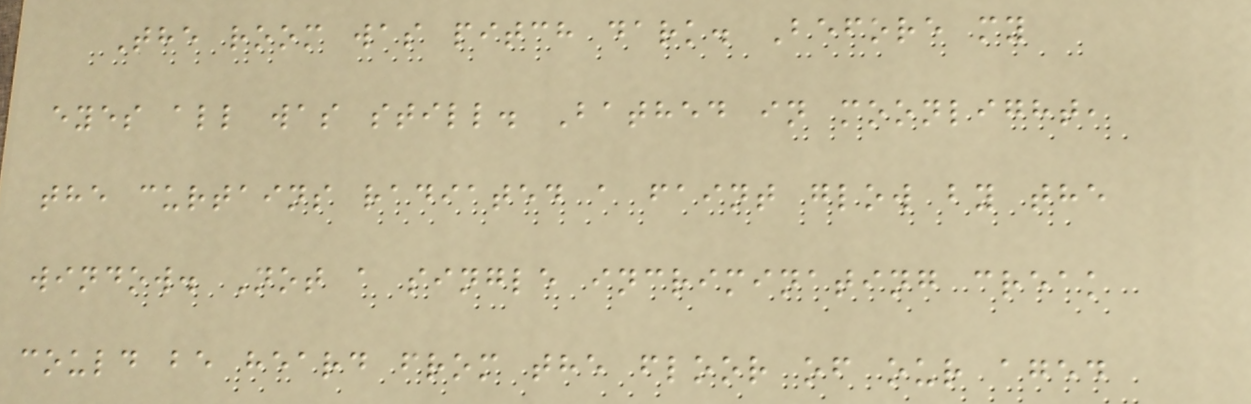The room was pitch dark. Before my
eyes all was still. Bathed in moonlight,
the curtains radiated a faint glow by the
window. Not a single incriminating creak
could be heard from the floor of our aged
